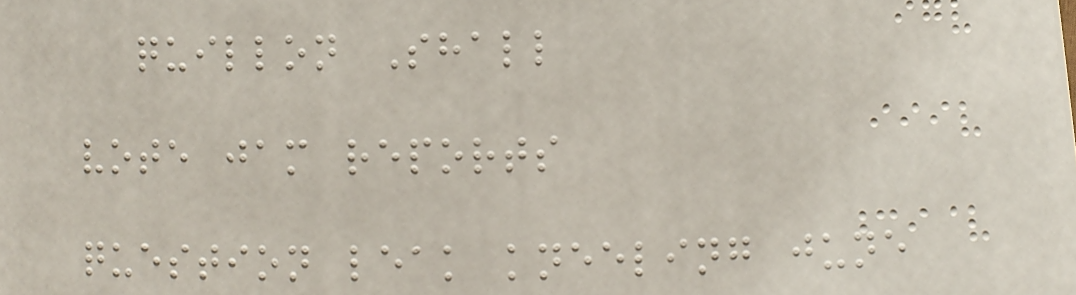quillon Shall
vote jam reports
question leak kneeling june
